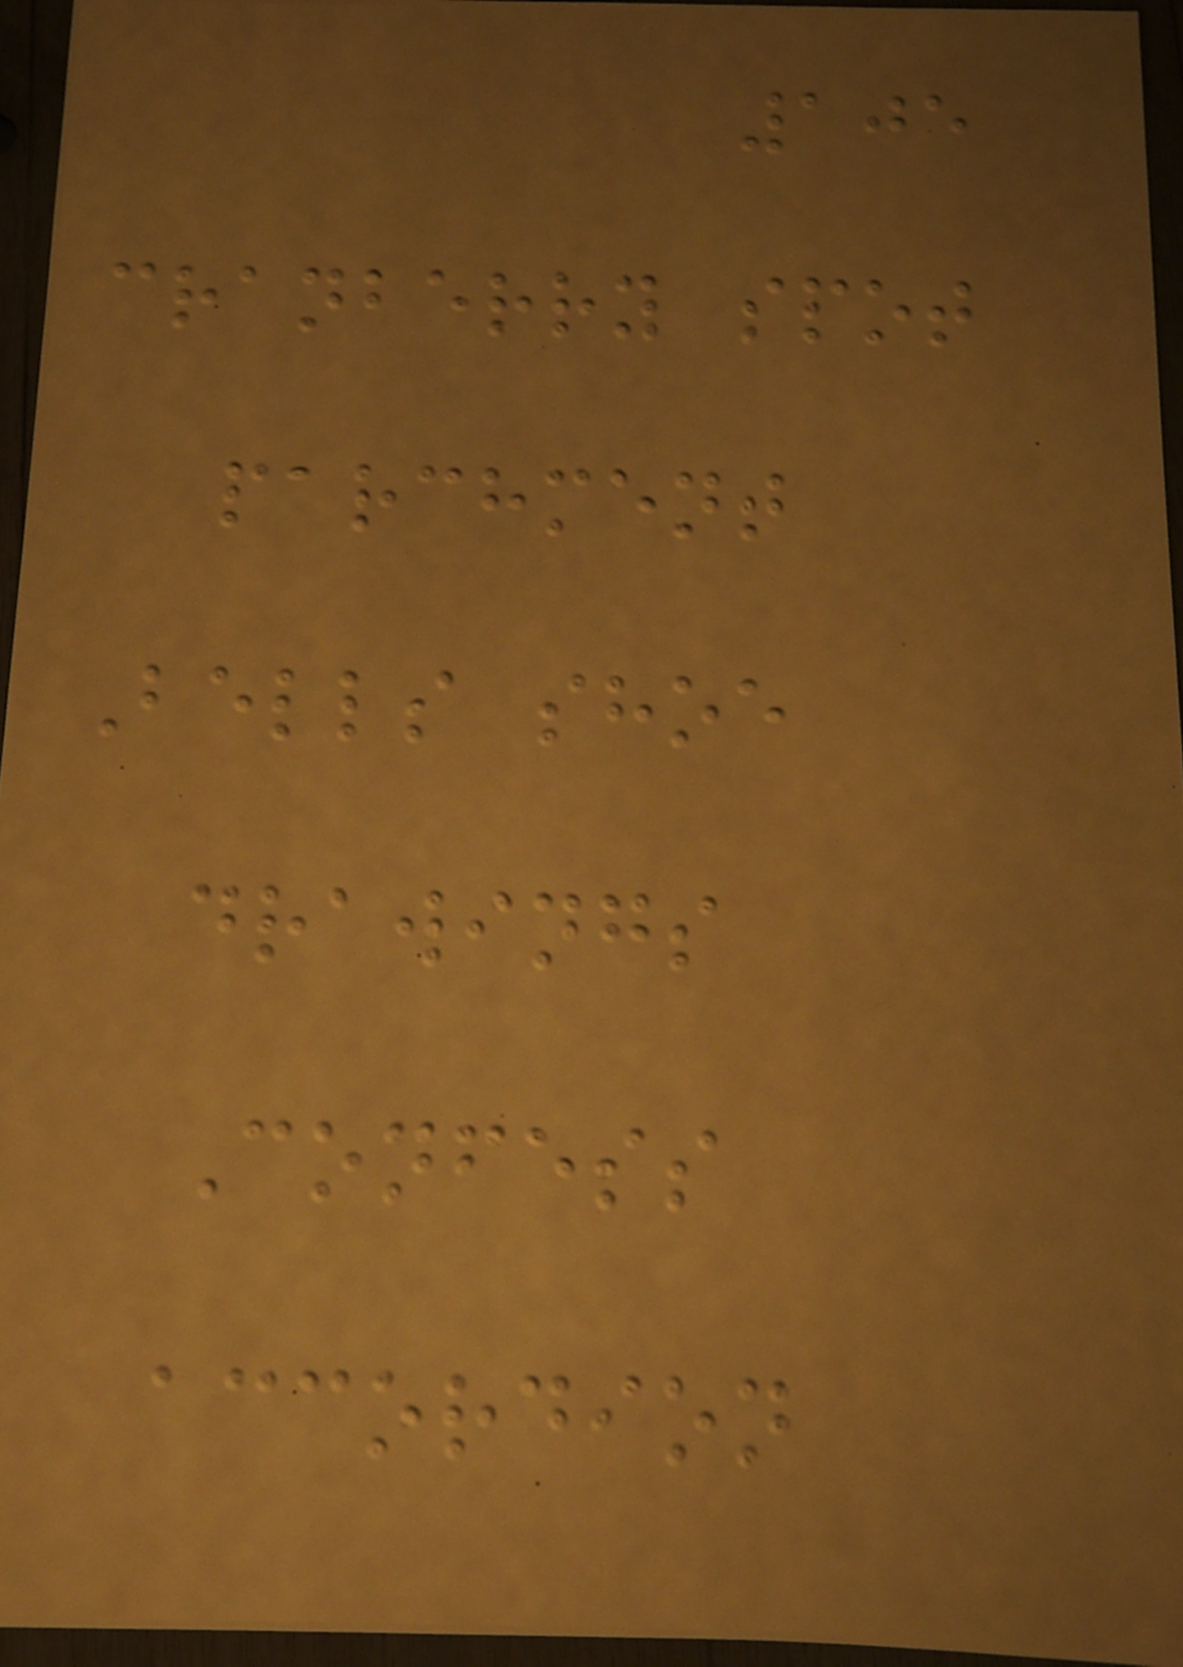105
cranberry spot
parchment
Bells shoe
drawings
Confess
accordion
